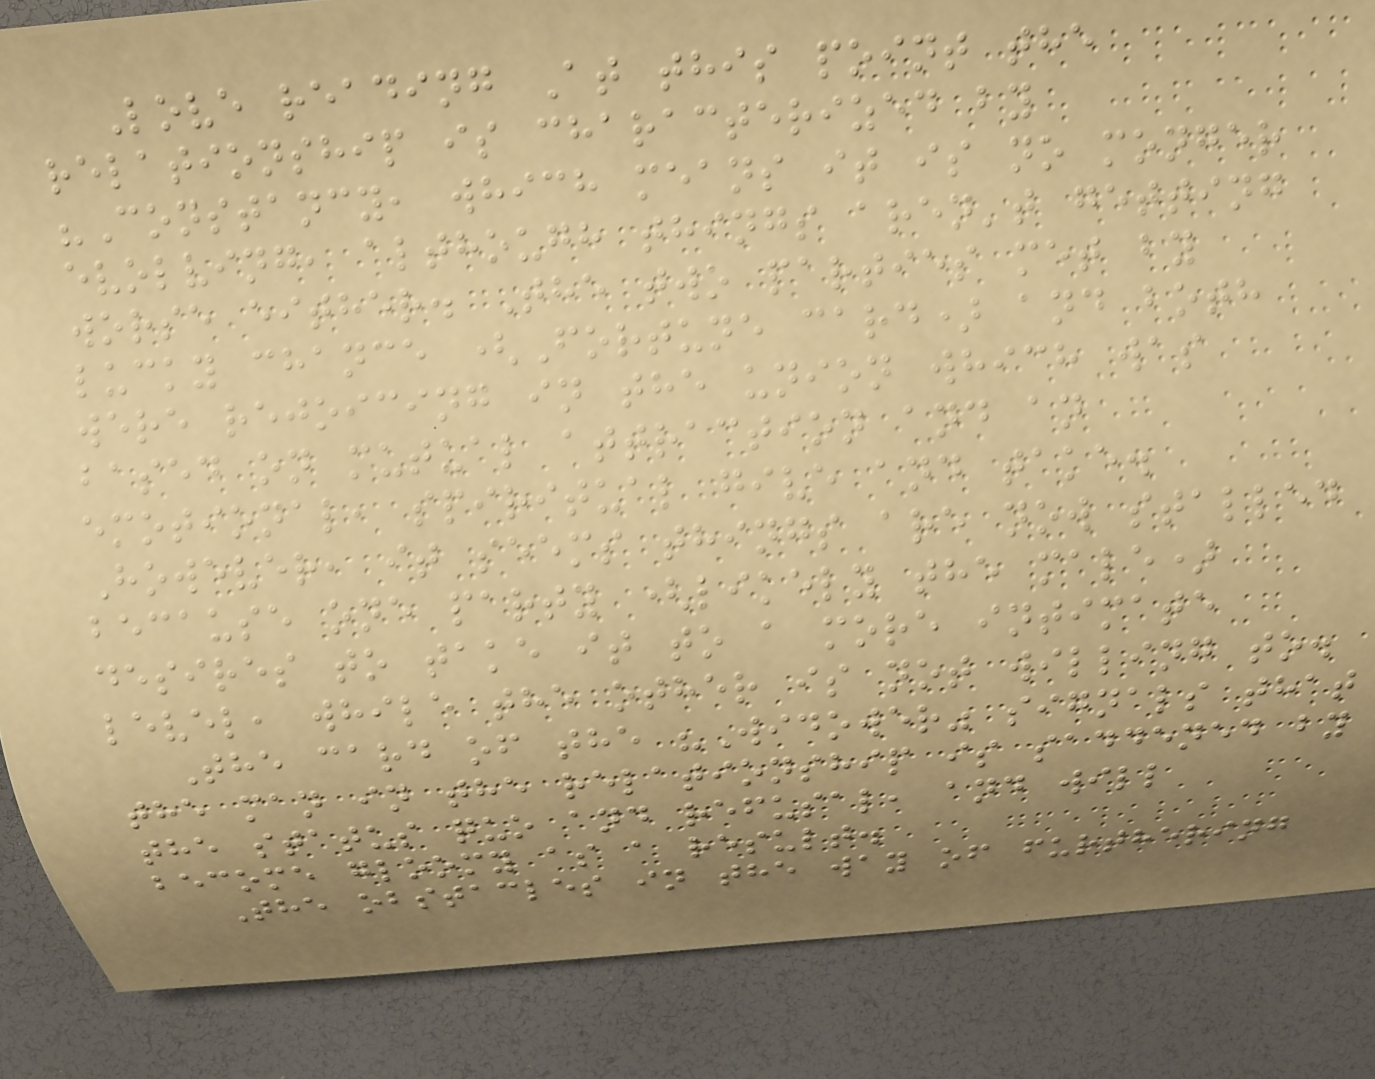Love reading At this point the
relationship is characterized by
"Constancy, which means it is no monger
evolving, although things aren't getting
worse either. The two parties met by
lucky chance (Fortune card) and both
were rejoicing in the union which was
based on mutual attraction and an
emotional, spiritual give and take.
However, it seems things are now stalled
because one party (likely the male)
desires to take it to a more intimate
level, while the other is not willing to.
The card of the "Widower" signals that
the man in the relationship is saddened by
the status quo and refusal, and will
become gloomy as a result.
The obstacles in the way of furthering
